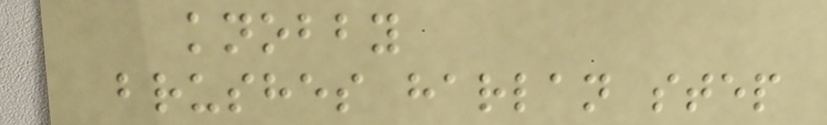knobby
brushes harlan step
